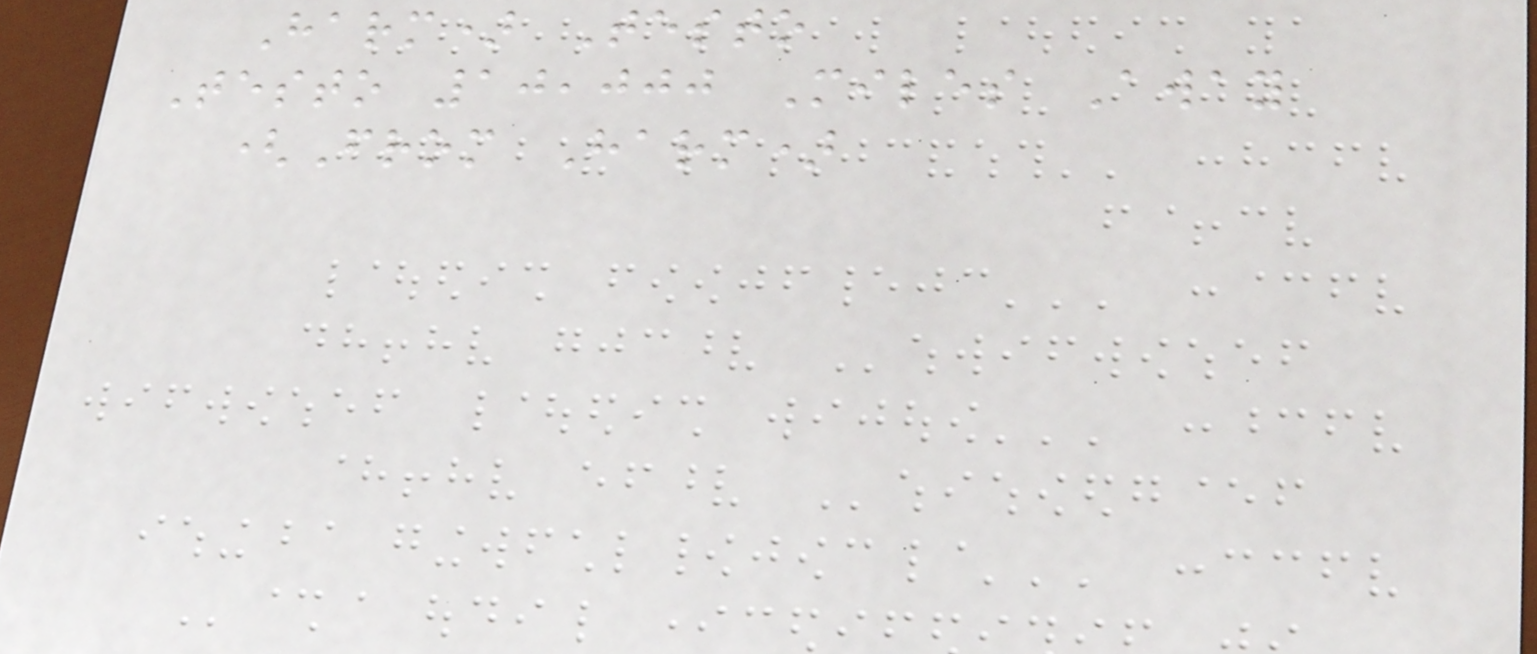Harm) Testo
Testo 10,000 Miles Away
(From Harm)
